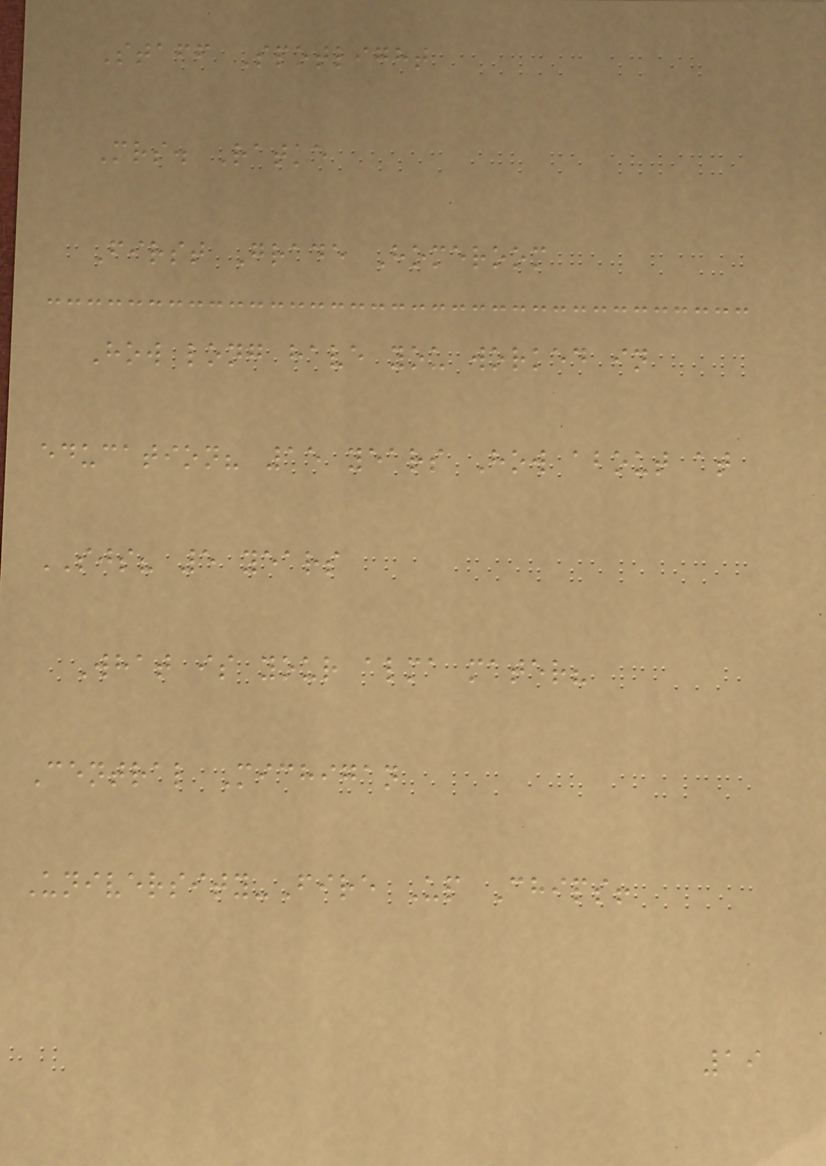Staff Spotlight
Mrs. Ratke
First Grade Homeroom
How long have you worked in
education? 15 years How about at
SJS? 5 years
What is your alma mater?
Central Michigan
University-Fire Up Chips!
19
